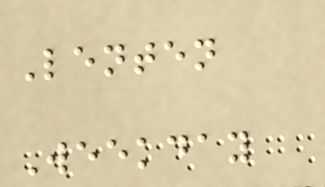Lenten
Weekday
